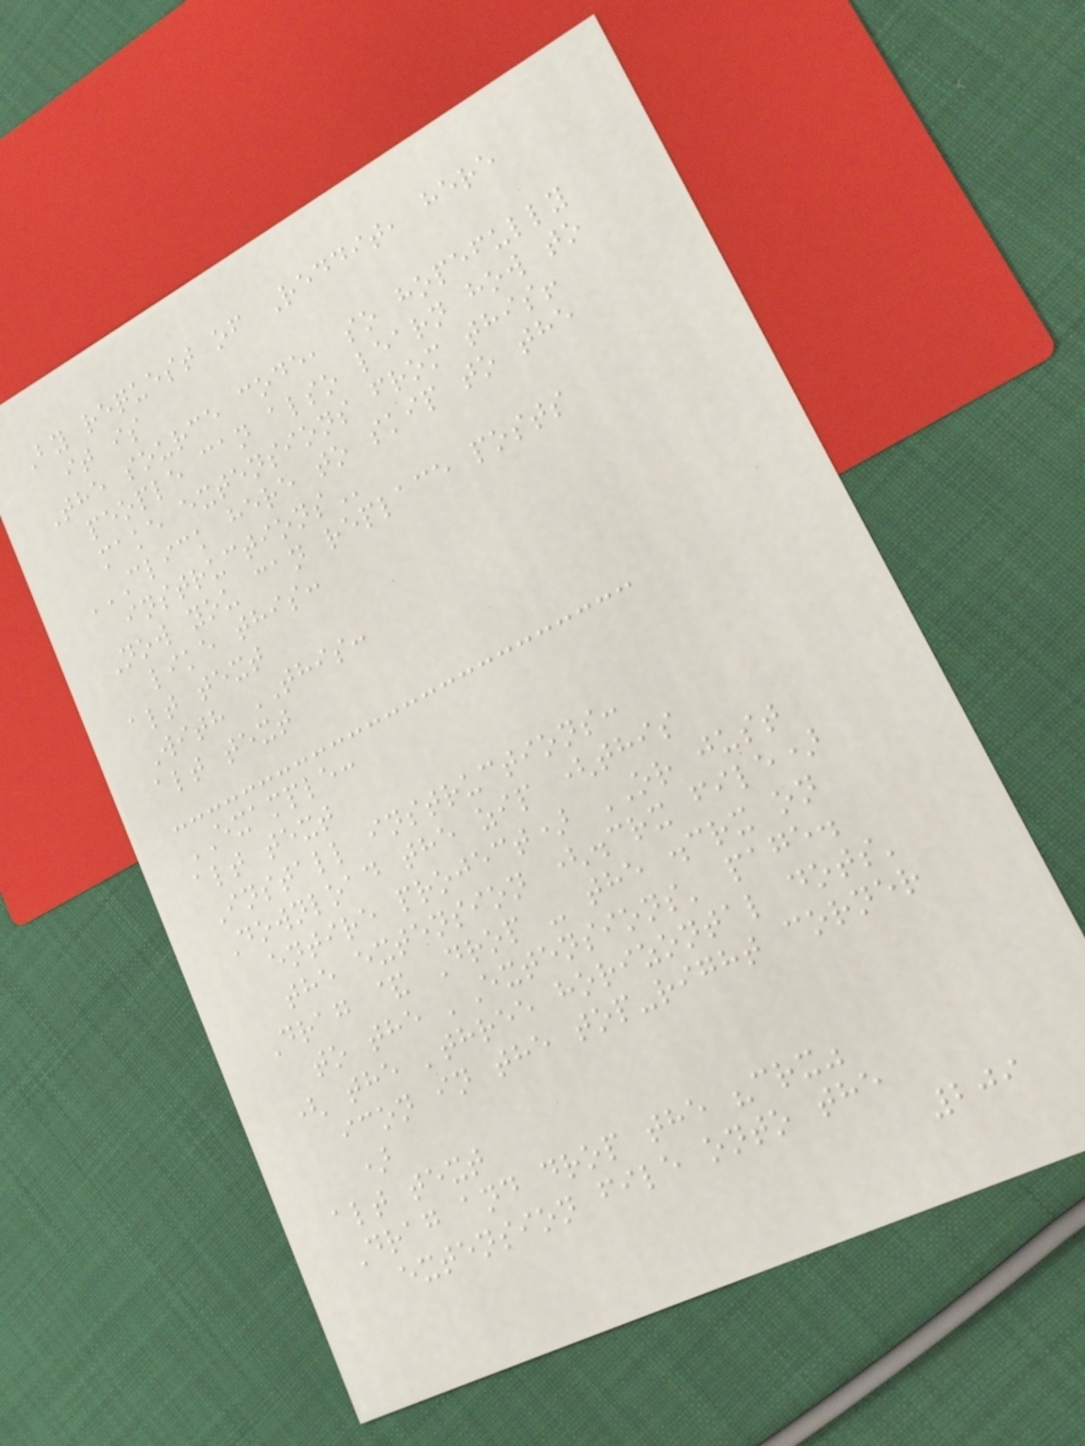By request of Reddit, here
it is
The source code, so hopefully
people can also learn how to
make extensions from this!
CLICK HERE TO SKIP TO THE
INSTRUCTIONS
Now you can replace posts
like this:
alt text
With THIS:
alt text
EXAMPLE:
alt text
Install instructions:
Download the zip (this
entire project) OR just
the extension (.crx file)
Drag & Drop - the .crx on
to the 'Extensions' page.
( the 'three horizontal dots'
icon in the top-right corner
)
alt text
Drag and drop the "crx"
extension file onto the
209
